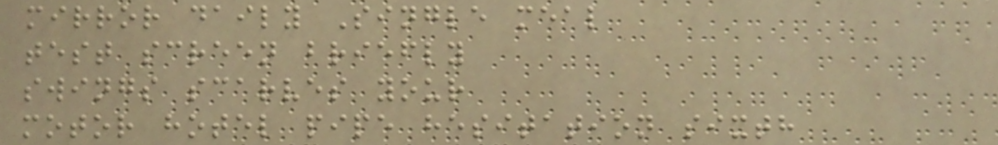mirror daily Single meal
test screen briefly
swings scarves your
motor hotel pipe hesitation sixth
